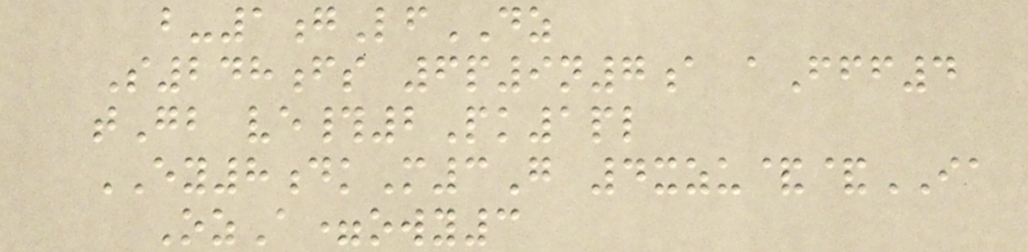b-1gLfDZ
S248fs 6p9n7a aFff4
tGb ve#2Pk1pl
EY8dkM3G 4xzu&&IA
OzA=owy3
